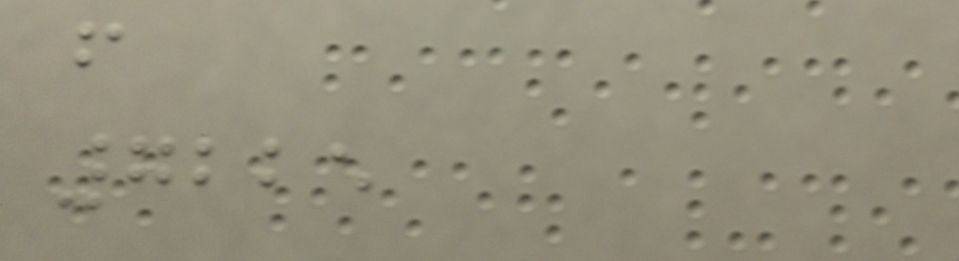f
7225
